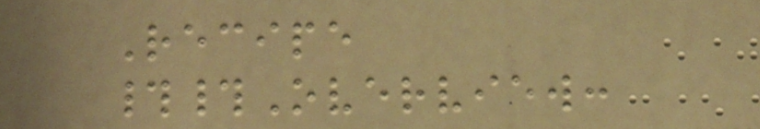Recipe
##Overview:
